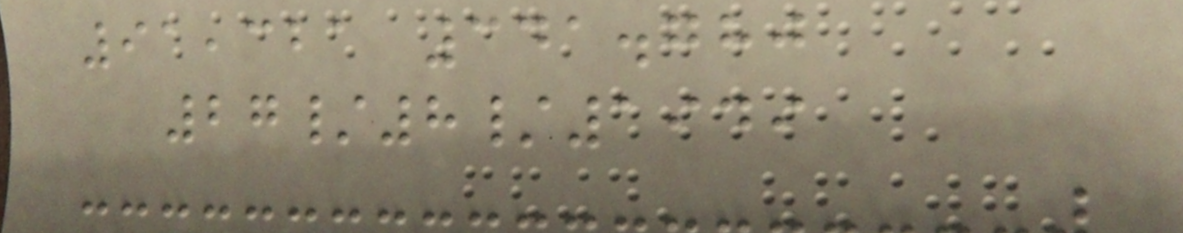91,321 341.780
27/8/1949
